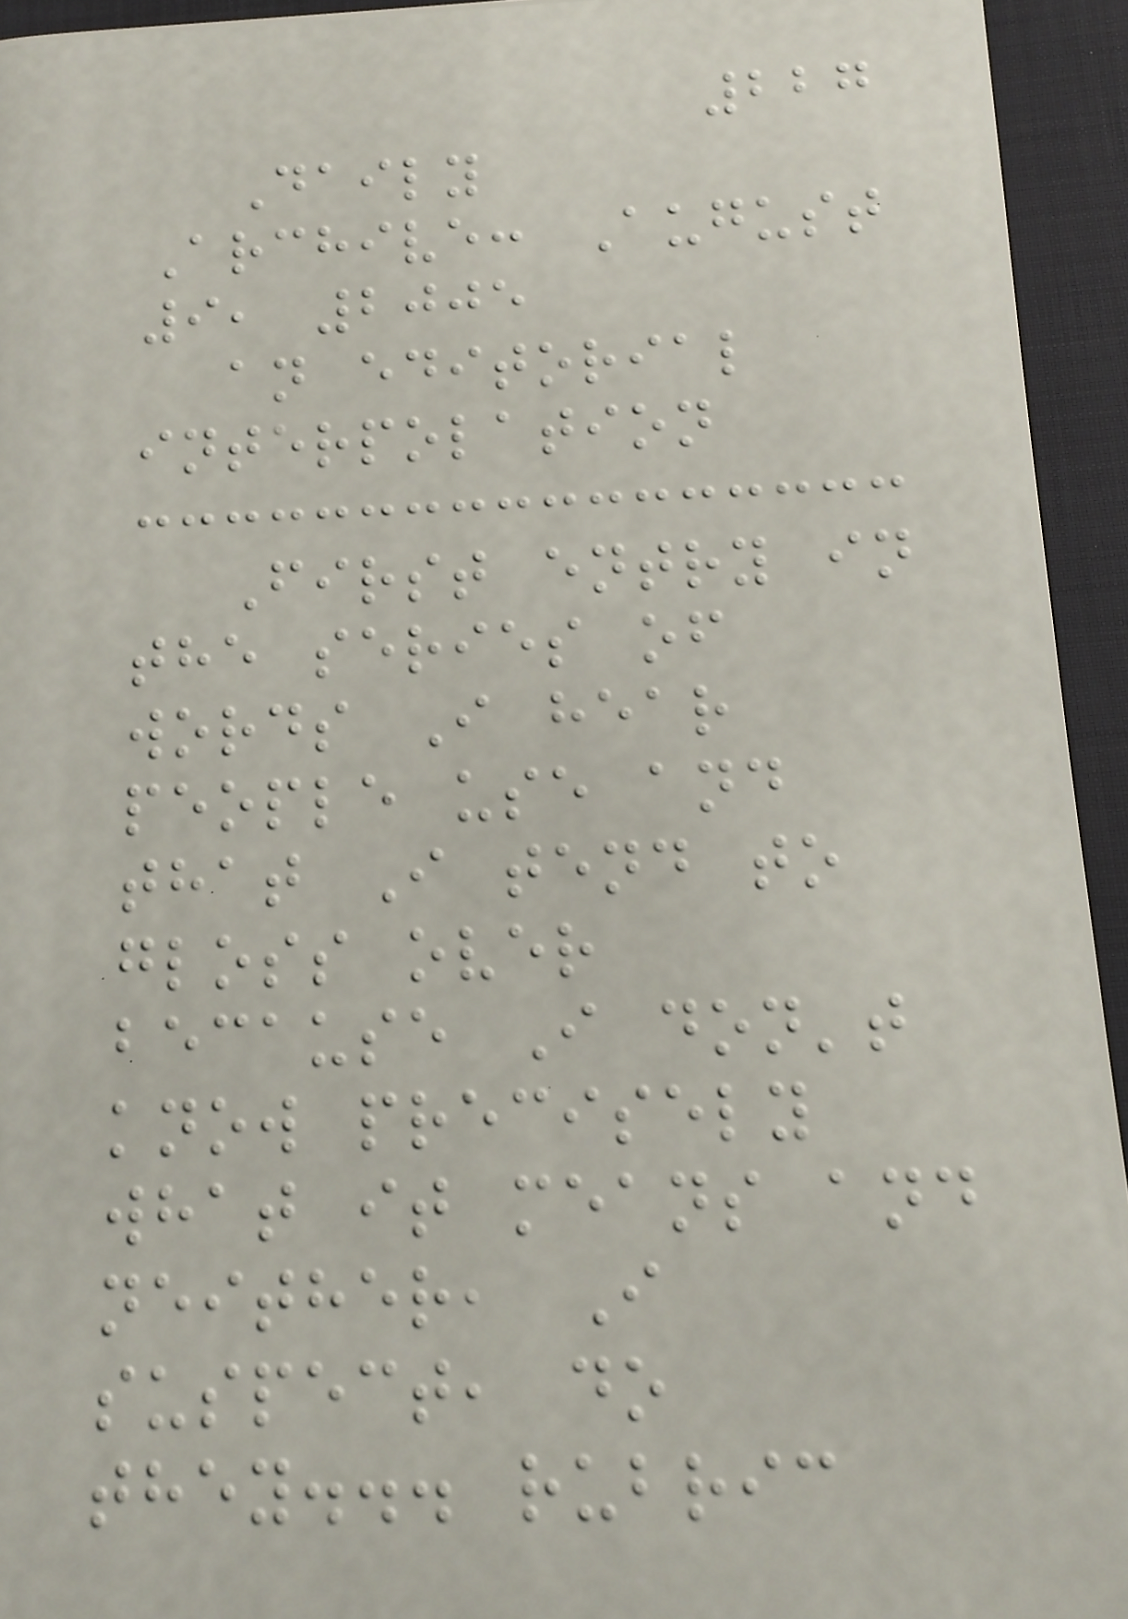227
Daily
Archive: August
9, 2005
an editorial
interpolation
First entry in
the series of
words I hear
people use and
that I tend to
gloss over
because I don't
know precisely
what it means and
neither, I
suspect, do
they... rubric
